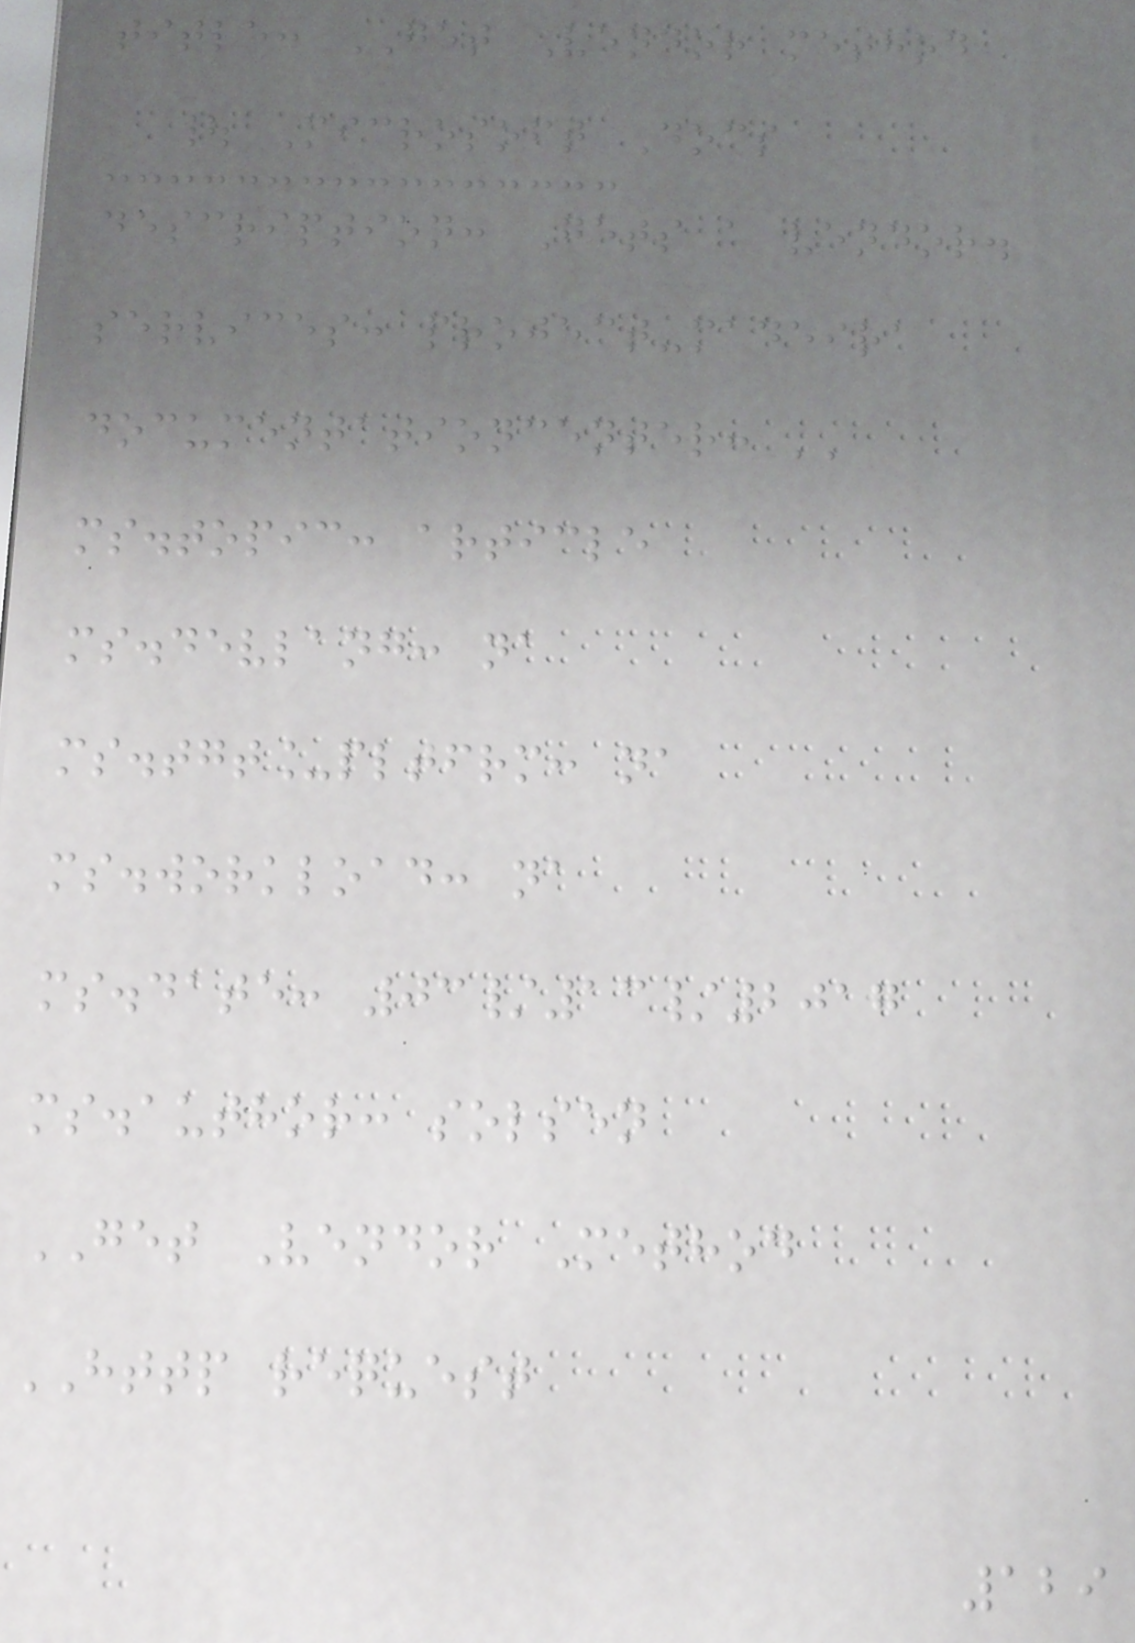title: GET Vendor method
| Microsoft Docs
description: Gets a vendor.
services: project-madeira
documentationcenter: ''
ms.topic: article
ms.devlang: na
ms.tgt_pltfrm: na
ms.workload: na
ms.date: 03/13/2017
ms.author: solsen
GET Vendor Method
HTTP request
129
